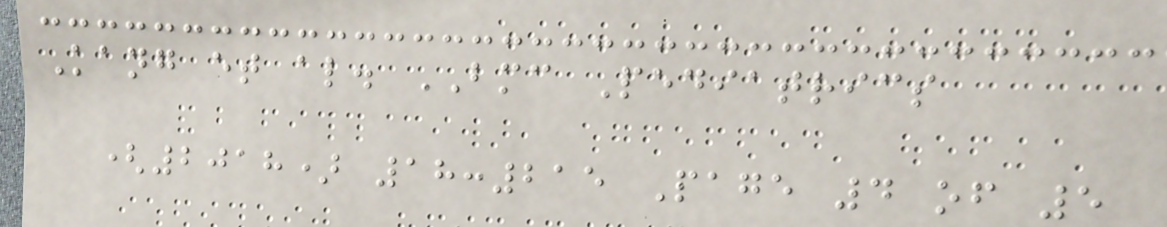Kang et al. BMC Pediatrics
(2018) 18:215 Page 4 of 5
